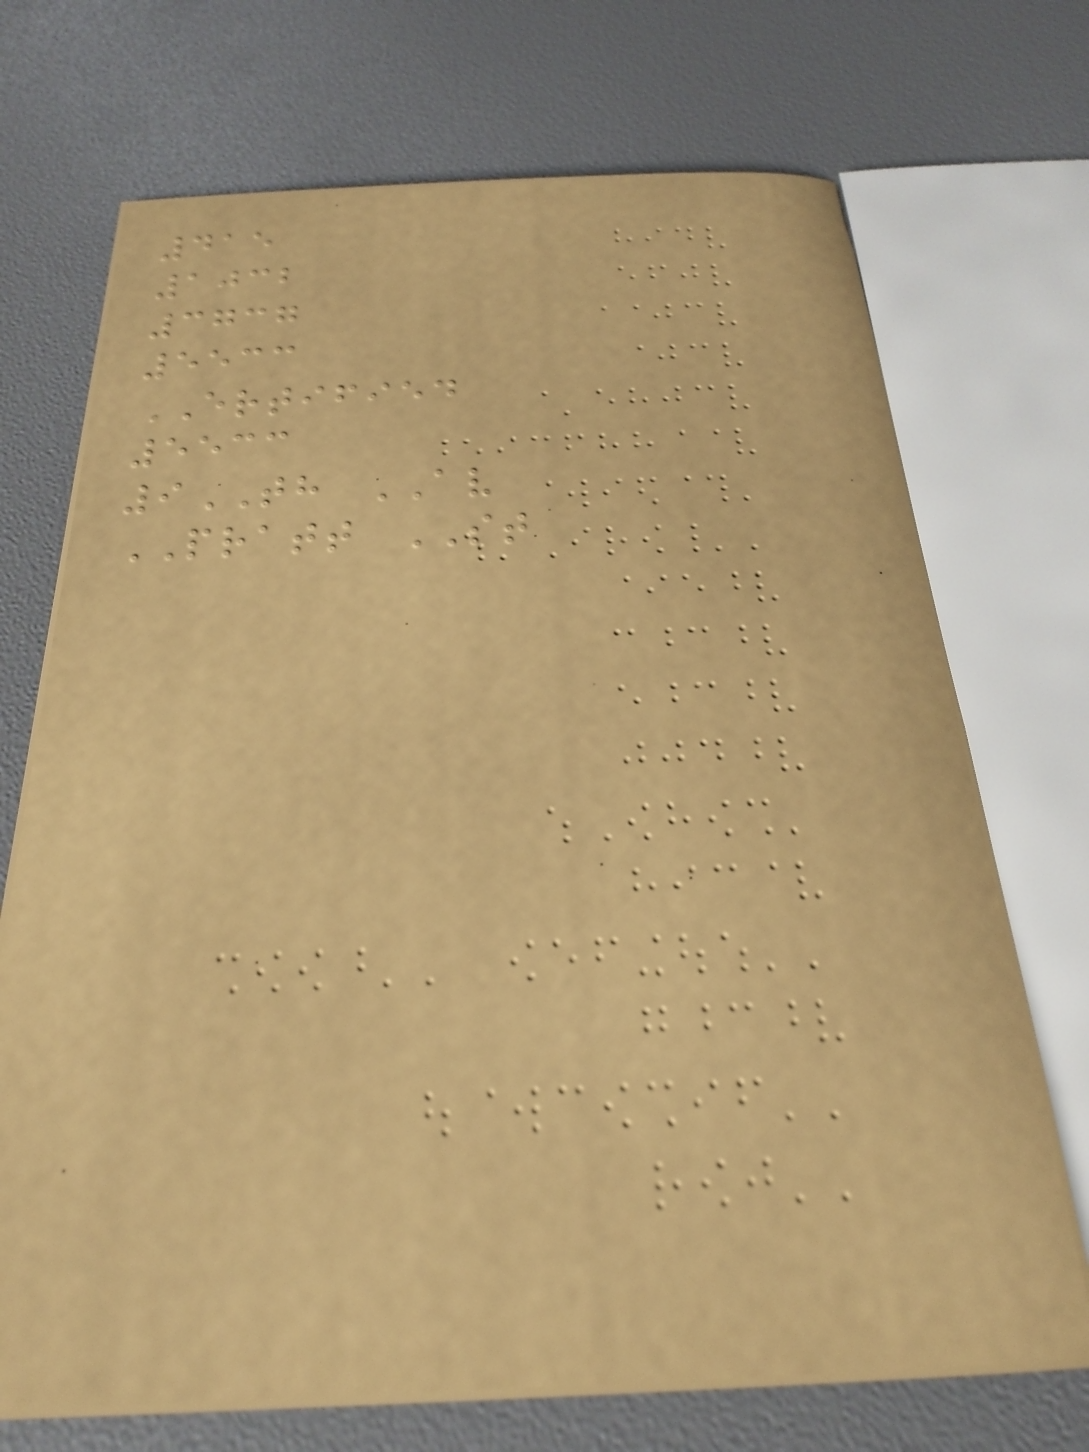415
1032
3737
5533
ERTIFIED
5533
9TH AV
PRATT ST
